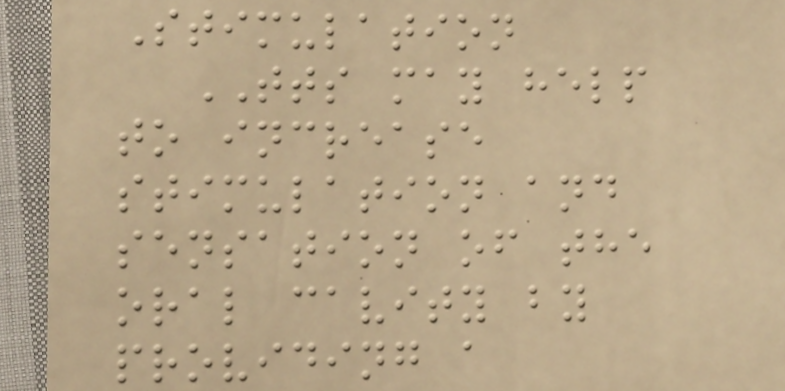Stimulation
TTS may help
to increase
stimulation and
sensation of the
oral cavity by
providing a
